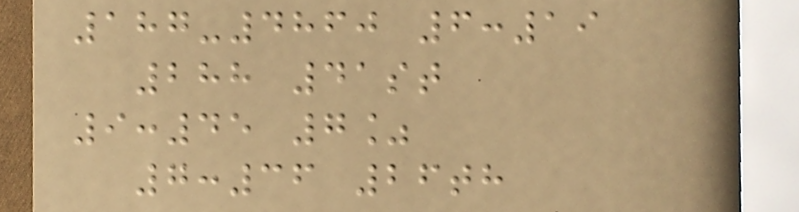187-4860 6:19
288 41st
9:45 7%
7:36 26th
